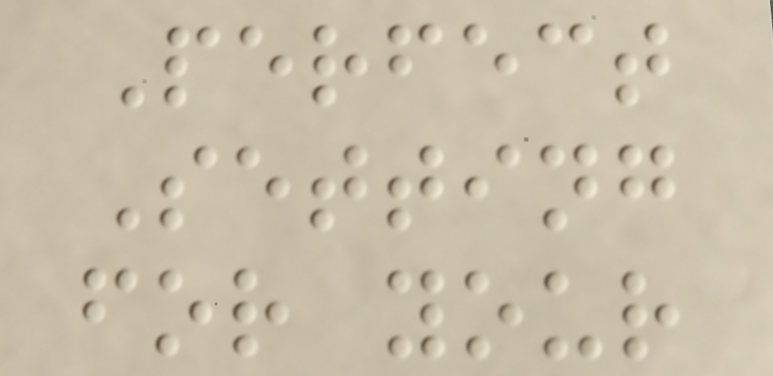Perfect
Setting
for your
